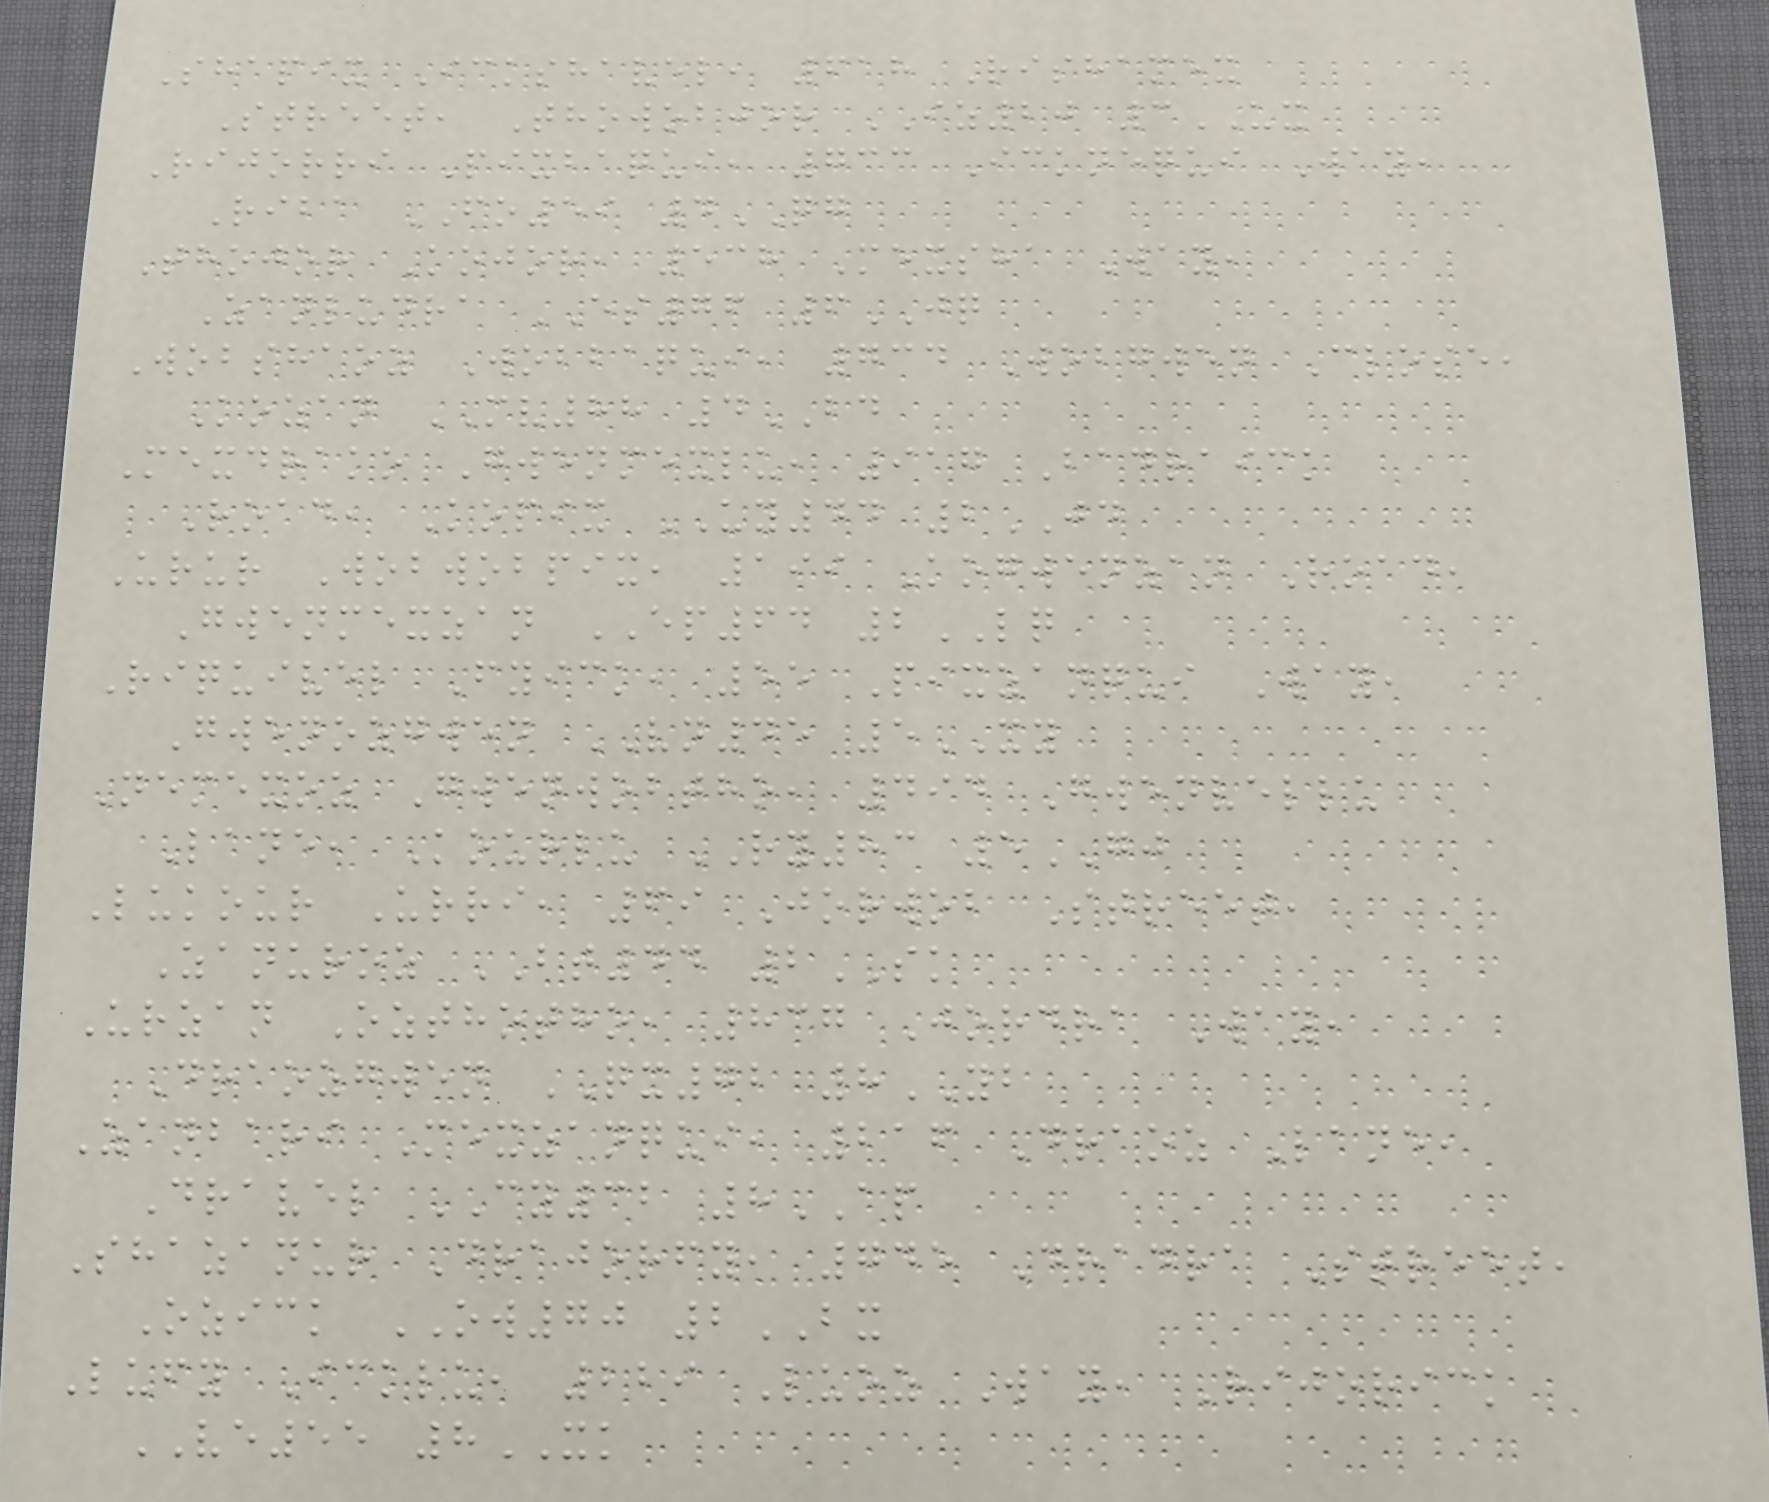Shapix Ickshavel, 618 Rishamex
Street, Thowobjor IZ20 3UX
Rijorri Pixbaqui, 733 Icknequi Way,
Riba FO59 4QG
Thojor Kojor, 538 Mexsha Way,
Zanludra ES76 6JQ
Wobshaoz Wobbaqui, 734 Wobgwen Close,
Kozan MV88 4BD
Mexdrako Gwenmexlu, 917 Badraick
Road, Kopix UY44 2JD
Urur Wobwobpix, 199 Kogwenzan Road,
Gwenmexzan EP64 2LQ
Riquivel Fyick, 55 Pixzanqui Way,
Gwenozgwen VN45 5XY
Nemexoz Gwenwobtho, 494 Gwenvellu
Lane, Kourlu RY83 5GJ
Lukour Urri, 69 Jorwob Street,
Zanuroz BT44 2SK
Urzan Ozthotho, 837 Jordra Way,
Draozgwen QX72 8YB
Zanbari Mexzanqui, 216 Draoz Lane,
Dravel CY32 8AP
Shazanur Drajorfy, 745 Dradra Street,
Ozick OW70 2BX
Lufy Icklu, 229 Luoz Way, Rijorick
VE55 8XK
